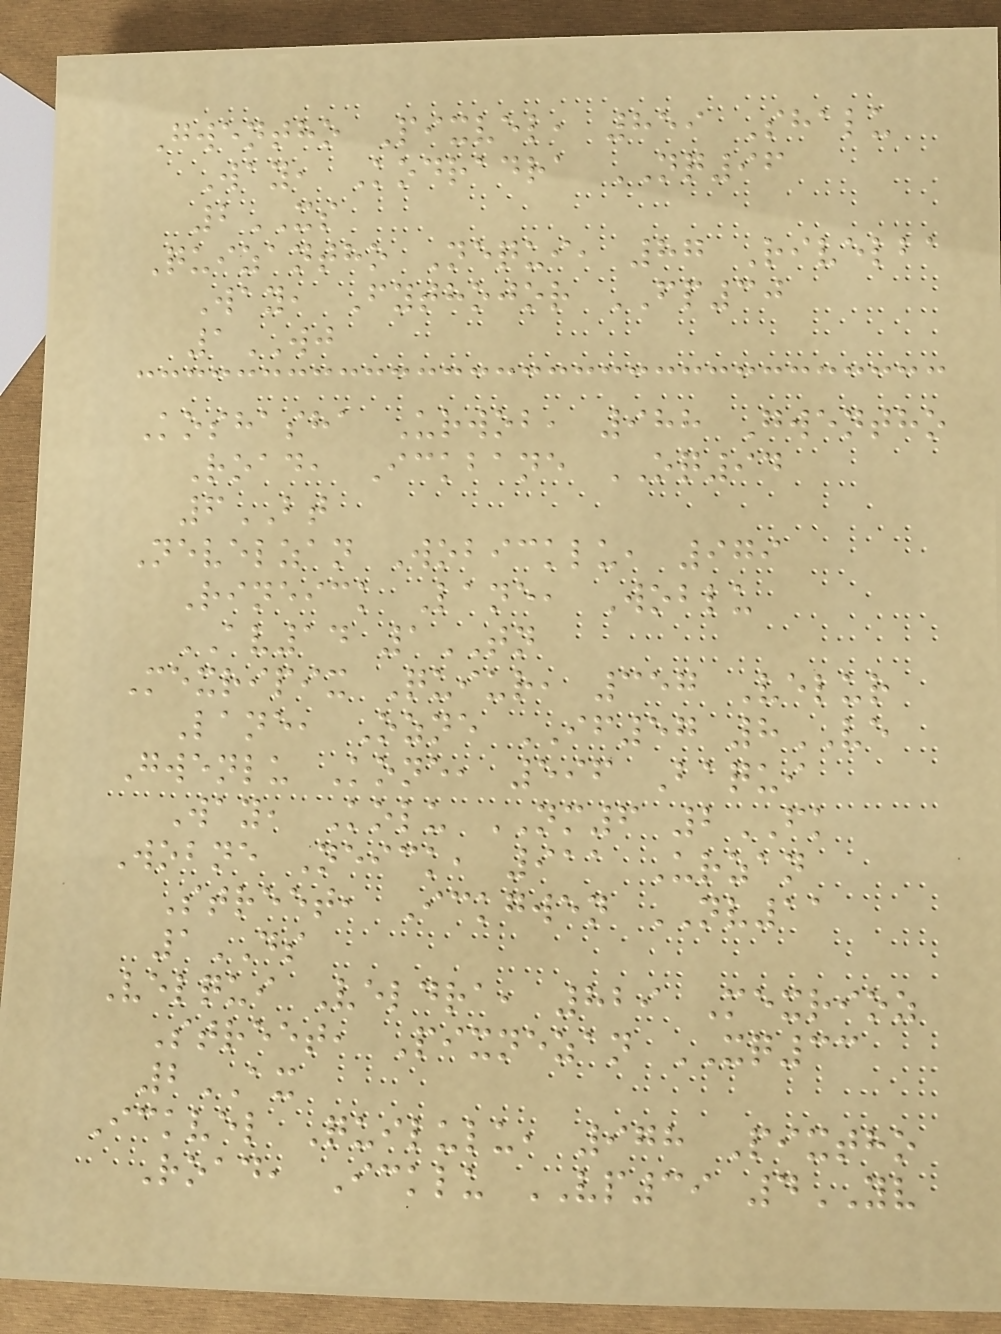Gwentho Pixvel, 859 Shalu
Way, Kodradra NQ96
2XS
Quizantho Nequi, 87 Rivelba
Way, Fythojor FP30
1WJ
Koshasha Urwob, 988 Gwentho
Road, Ickbane OQ94
6BT
Nevelzan Wobicklu, 979
Rineick Lane, Woblu
AV14 1TN
Mexripix Quiur, 357 Velur
Lane, Ozne IF57 8VE
Gwenlu Kone, 596 Baqui
Way, Kolu NM6 2FK
Wobne Neick, 911 Urzan
Street, Ickgwen NV11
1DS
Velqui Veldra, 829 Mexrioz
Street, Pixnezan XQ33
2AX
Ickvel Quilulu, 978 Pixtho
Road, Icklu VP39 4YV
